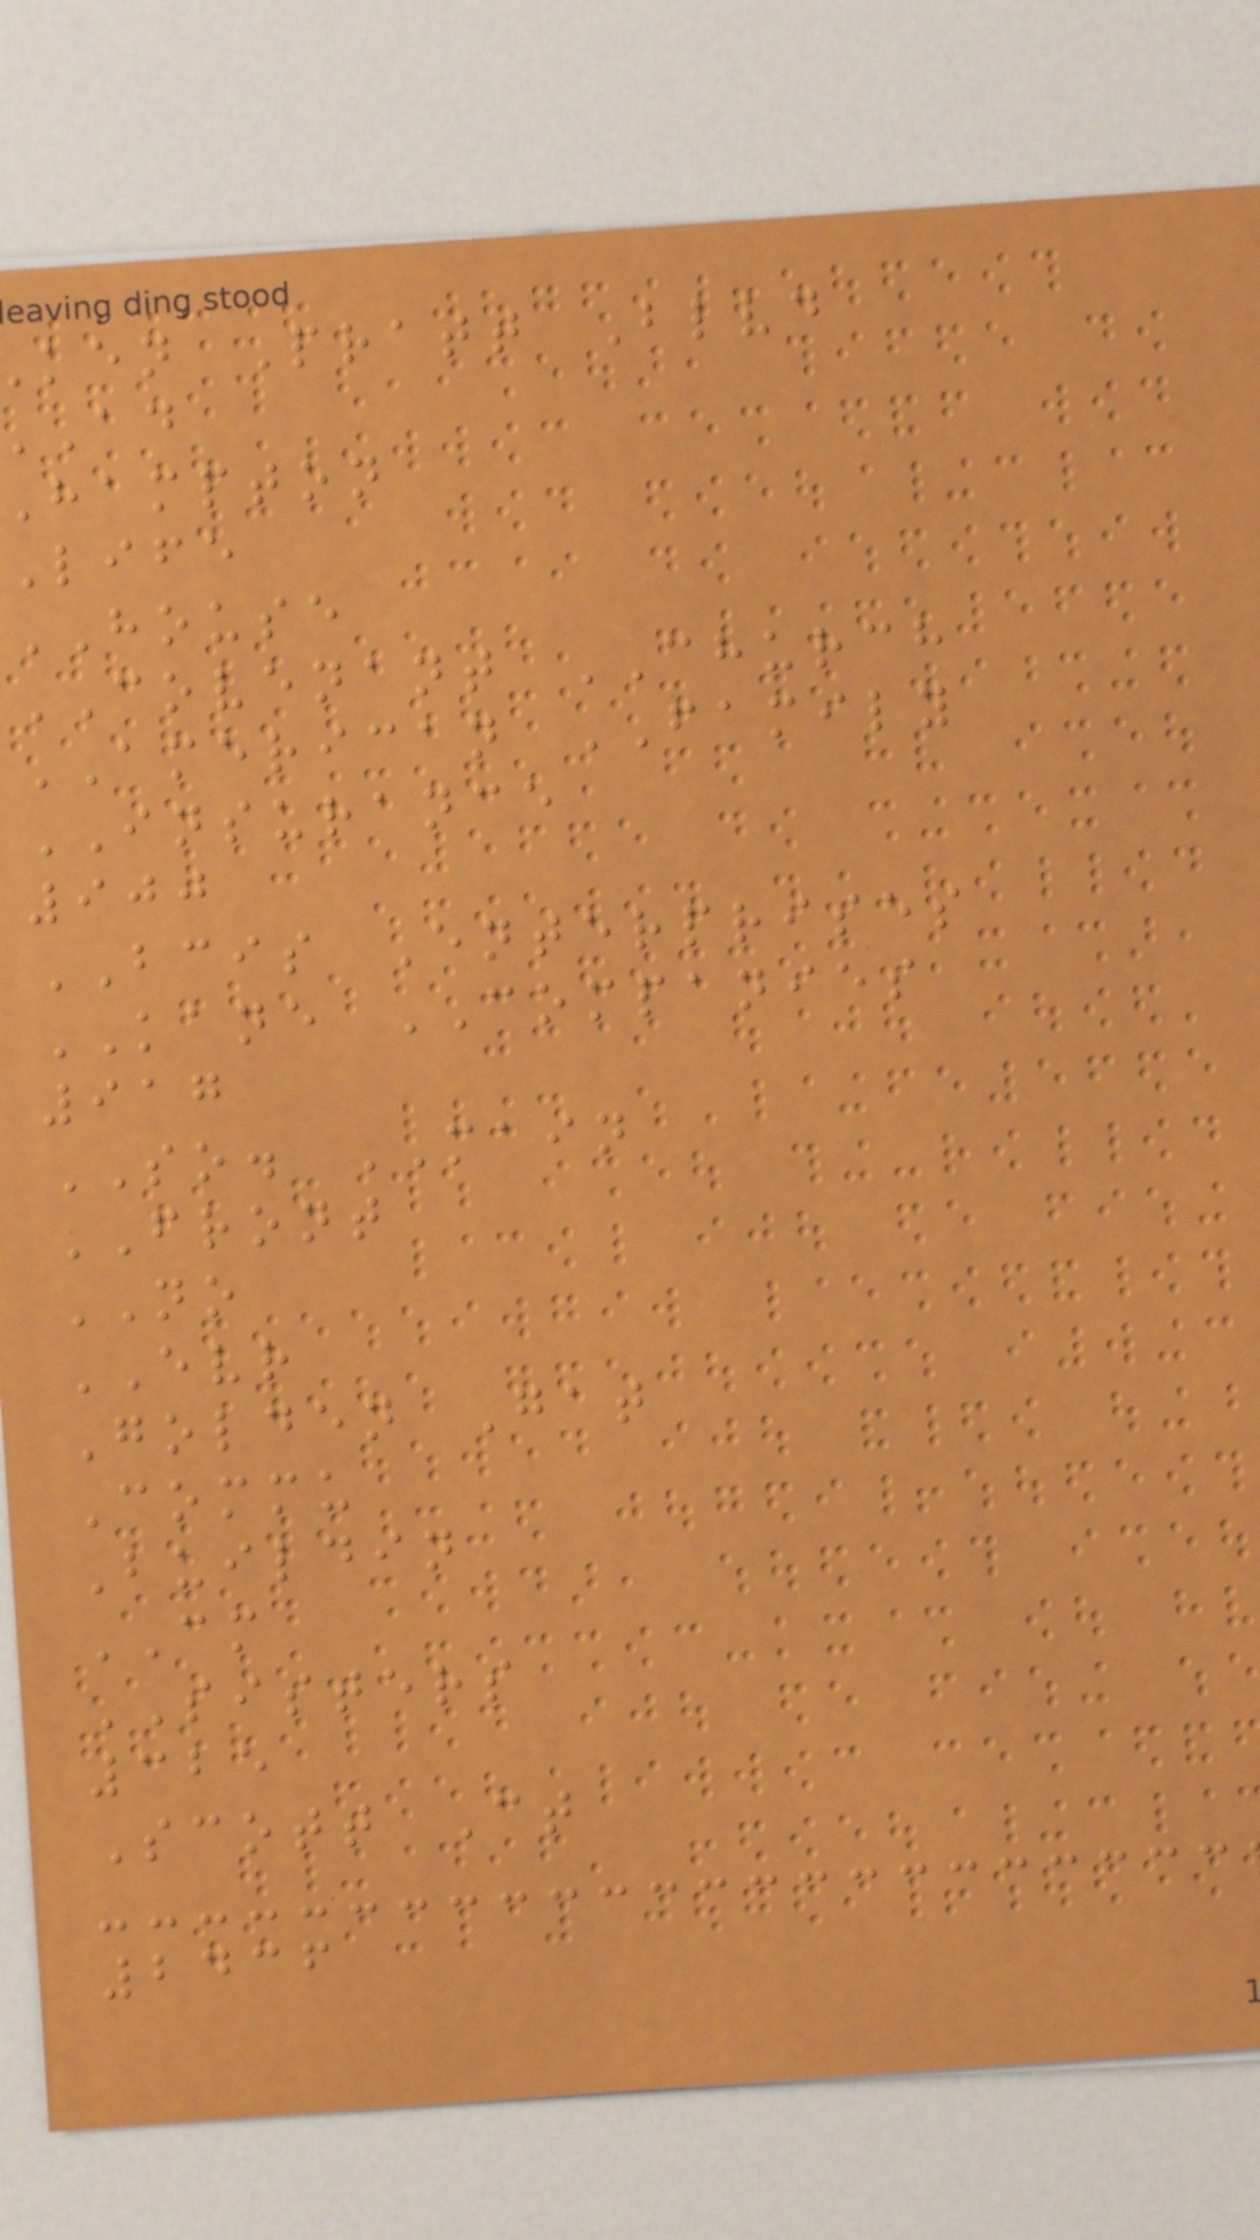ken Pratt Blvd
hampton
Life
HOUSE
COVENANT CHURCH
AMERICAN FAMILY
INSURANCE
900
BCIS Enterprises
KANE COMPANIES
917
SO. MAIN
FRONT
NO
EVR
Golden Gat
Commu
Buildin
CM
SISTERS
325
Scott Ct
2436
